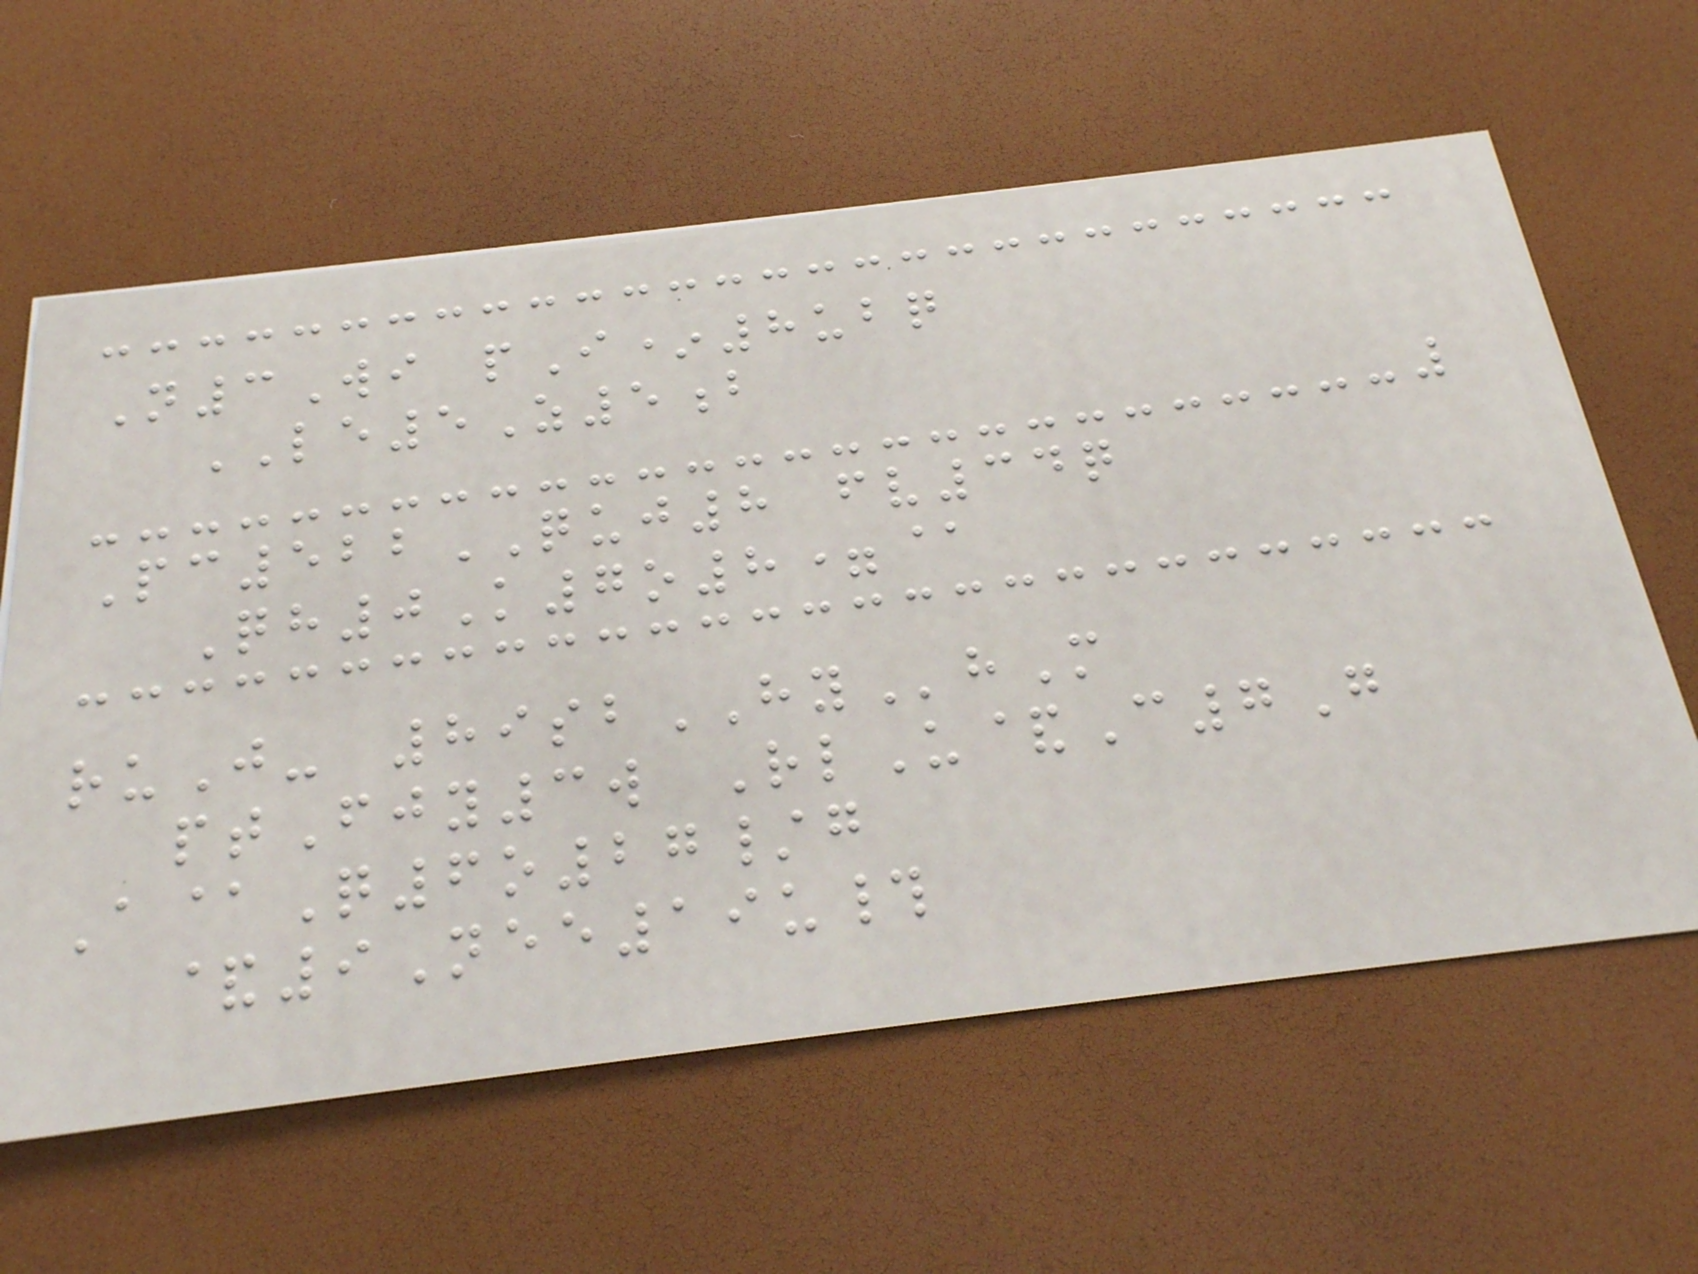N3Wi pI*8ubq
LE5Z5b
Pc522QUJ8 fv34q
Qh0K7o8=@
ruJ- 89sbHYhM
ptFjy3w RlU&C7G
A@Q6o27/g
&9Nee19u#
